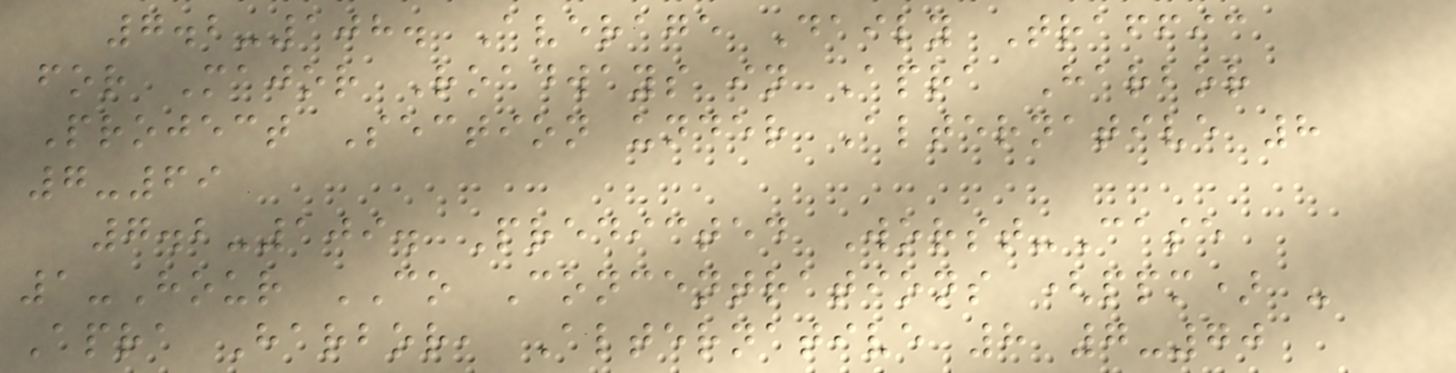7.2-108. Average Daily Traffic
for Major Roadways in Apra Harbor
Project Section under Alternative 8
7-69
7.2-109. Predicted Worst-Case
1-Hour CO Concentrations (ppm) -
Apra Harbor, Alternative 8 7-70
